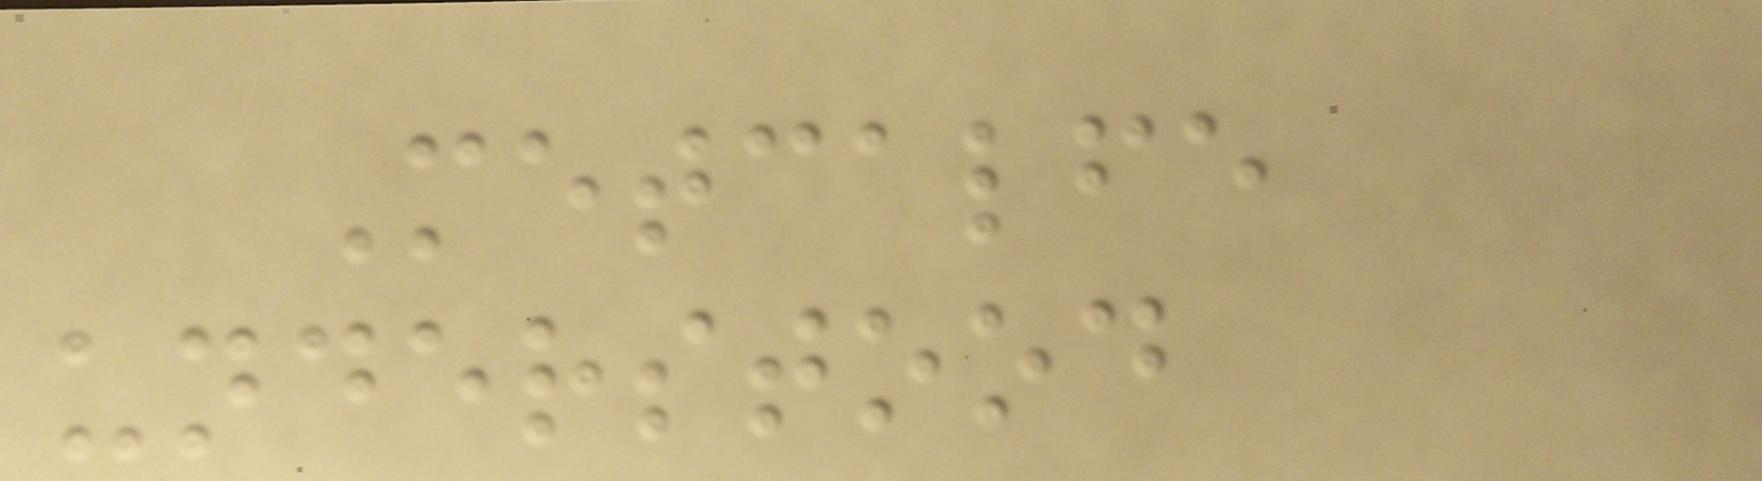Metcalfe
understood
